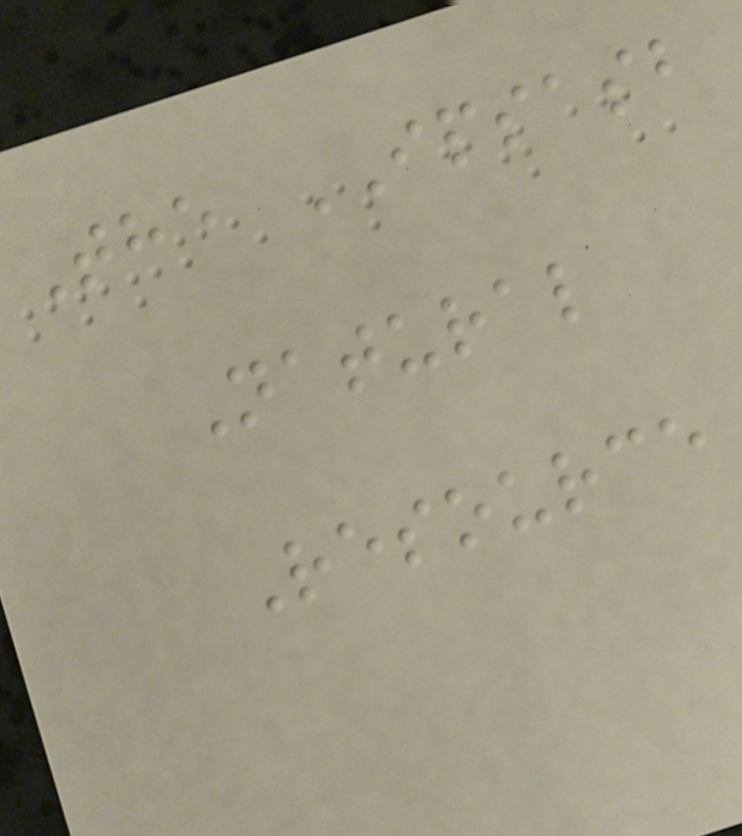The IPSASB
Natural
Resource
